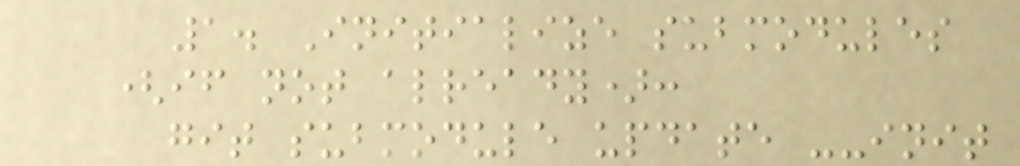1. Initialize submodules
(if not already):
git submodule update --init
